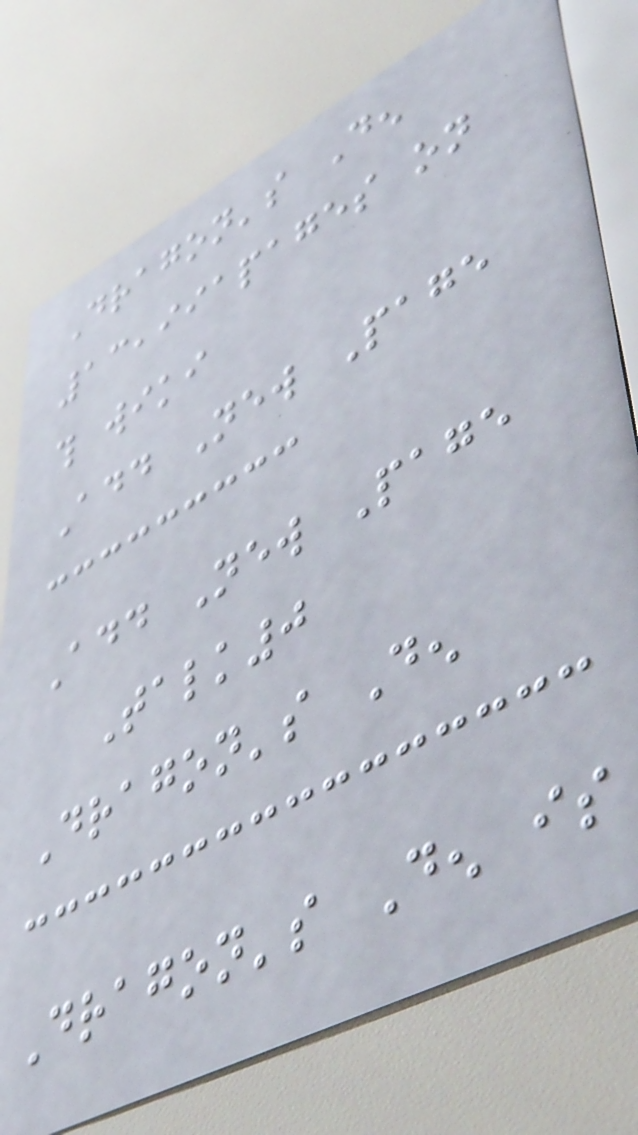Dragon's Den
13,991pages on
this wiki
Add New Page
Add New Page
Talk0
Dragon's Den
Dragon's Den is
